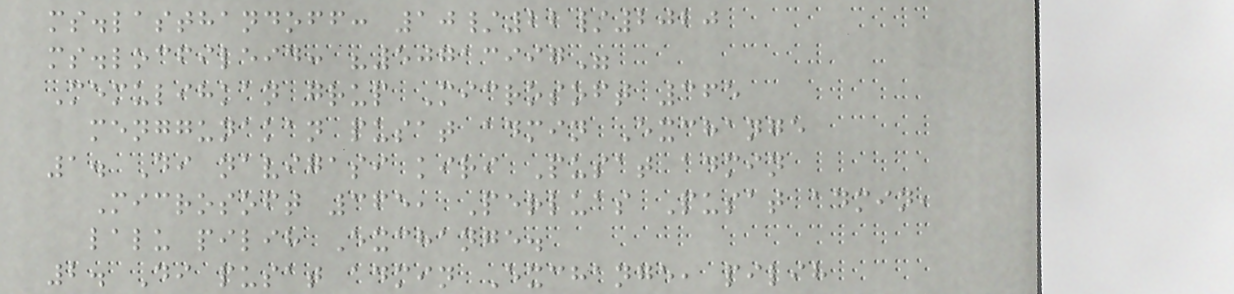ms.lasthandoff: 10/22/2020
ms.locfileid: "50713997"
Memulihkan grup Microsoft 365
menggunakan pusat admin Exchange
1. Di navigasi kiri Pusat admin
Microsoft 365, Perluas Pusat admin,
lalu pilih Exchange.
2. Di pusat admin Exchange, pilih
